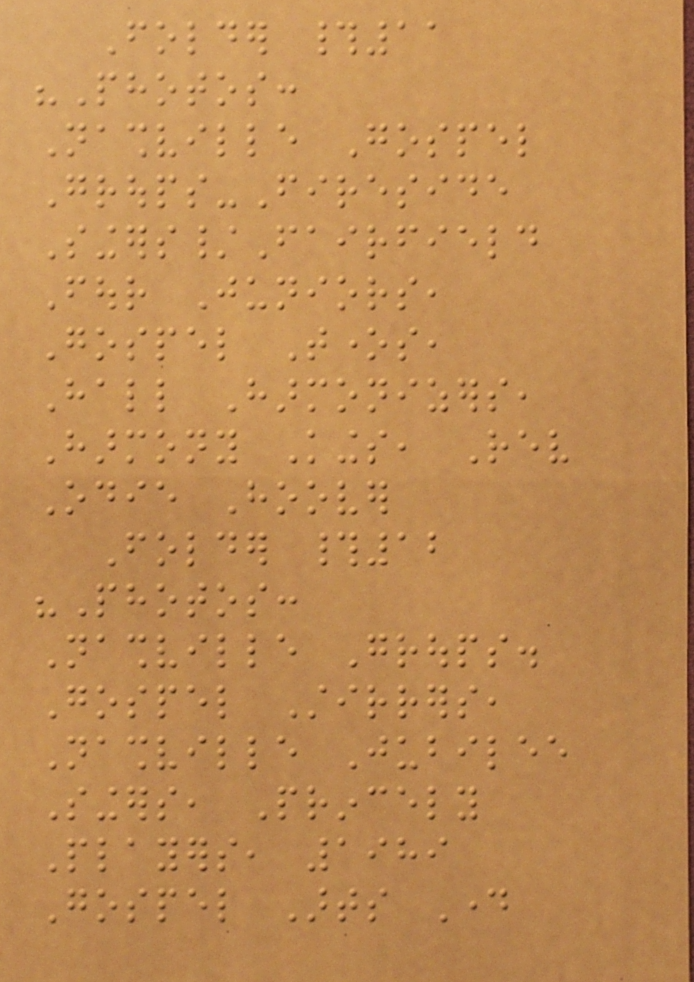Folder #11
"Photos:
Nashville Gospel
Groups-Fireside
Singers/Fairfield
Four Juniors,
Gospel Tones,
Hall Harmonizers,
Harmony Kings, Rev
Odie Hoover
Folder #12
"Photos:
Nashville Groups.
Gospel Stirrers,
Nashville Jubilee
Singers, Princely
Players, 1989
Gospel Arts Day
